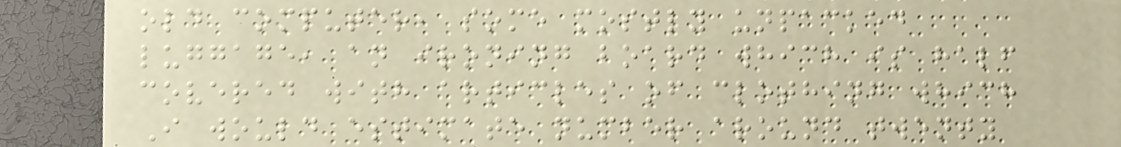old computer, some mostly unpacked
luggage, an ironing board which is half
covered with articles of clothing which
I would estimate number around twenty
